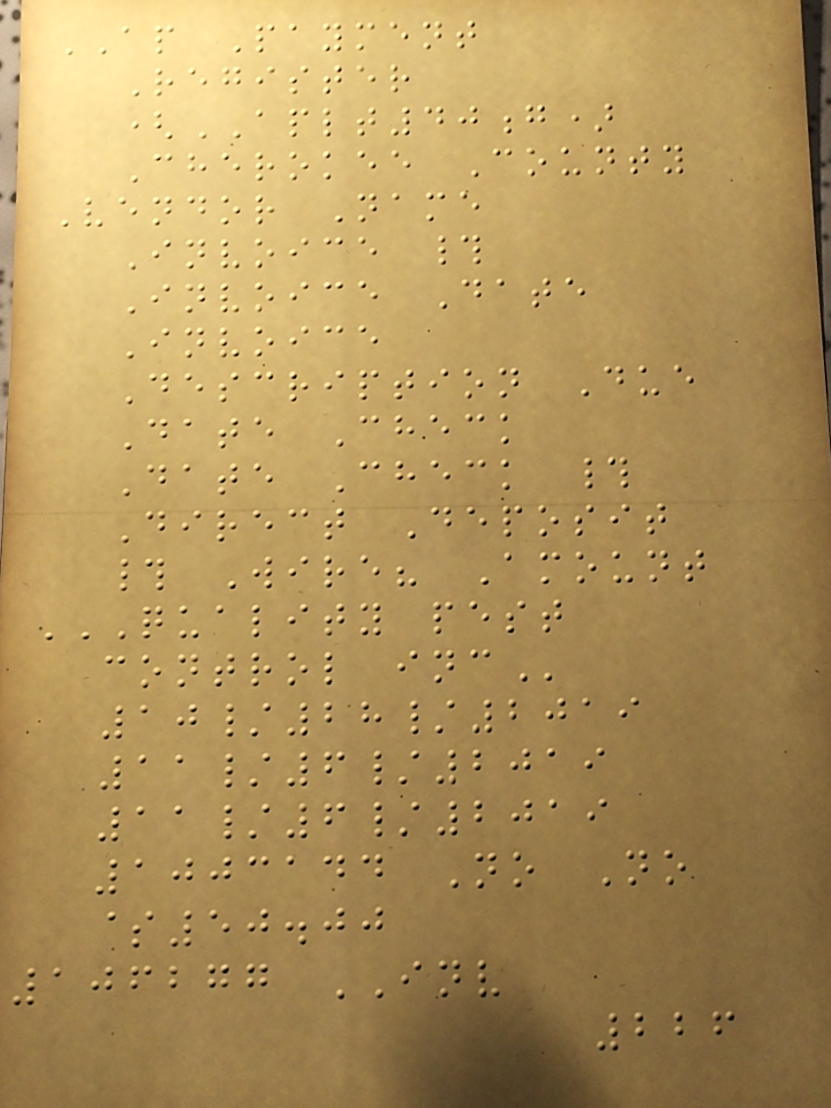AP Payment
Register
(APLT40g)
Cherokee County
Vendor Name
Invoice #
Invoice Date
Invoice
Description Due
Date Check
Date Check #
Direct Deposit
# Wire? Amount
QUALITY PEST
CONTROL INC
10/28/2019
11/6/2019
11/6/2019
1003144 No No
$50.00
106277 INV
226
